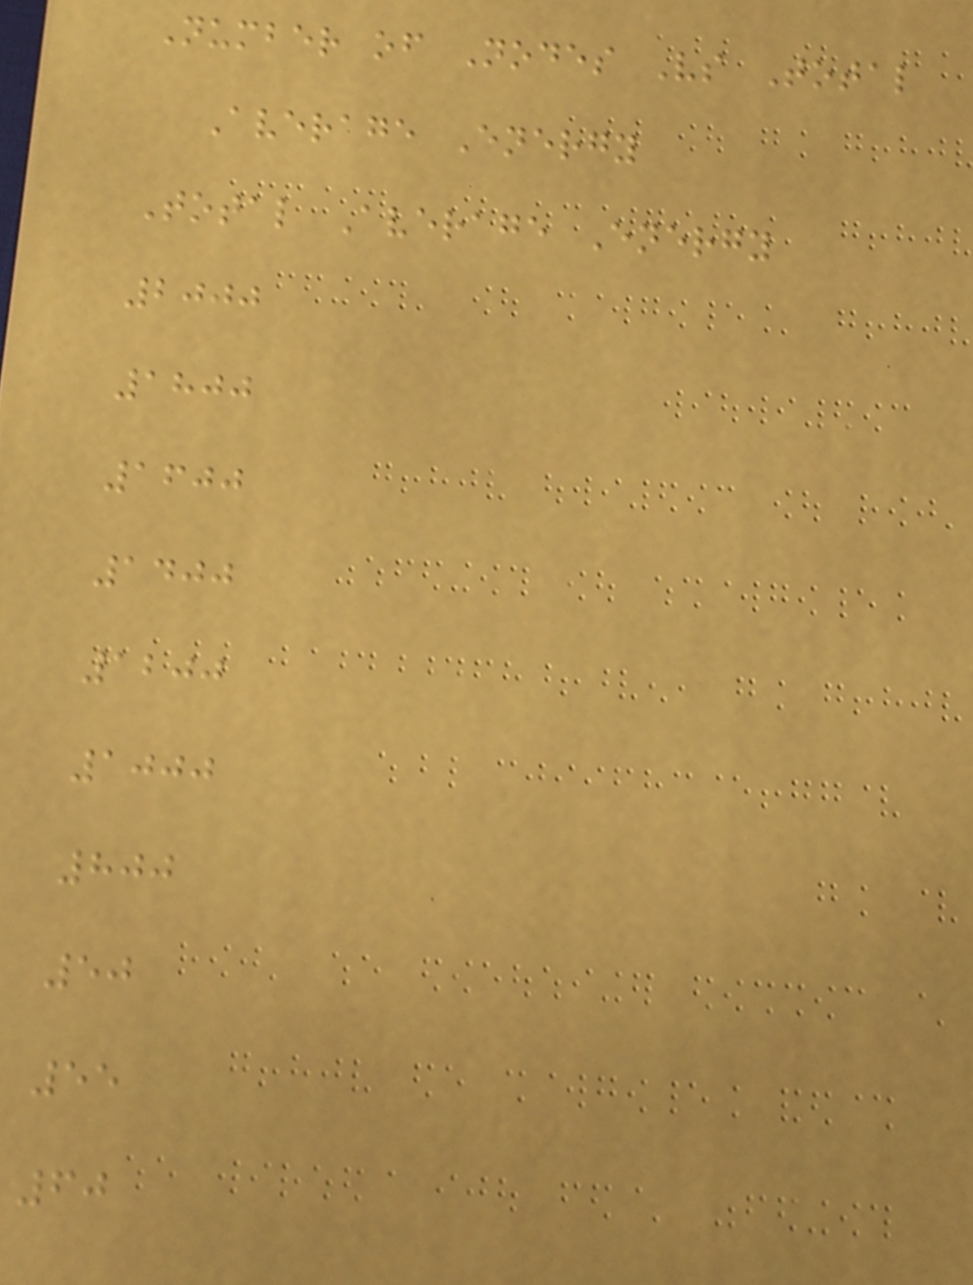Number of Nodes Vs Total
Average Energy
Total Average Energy
2000
1800
1600
1400
1200
1000
800
50
55
60
